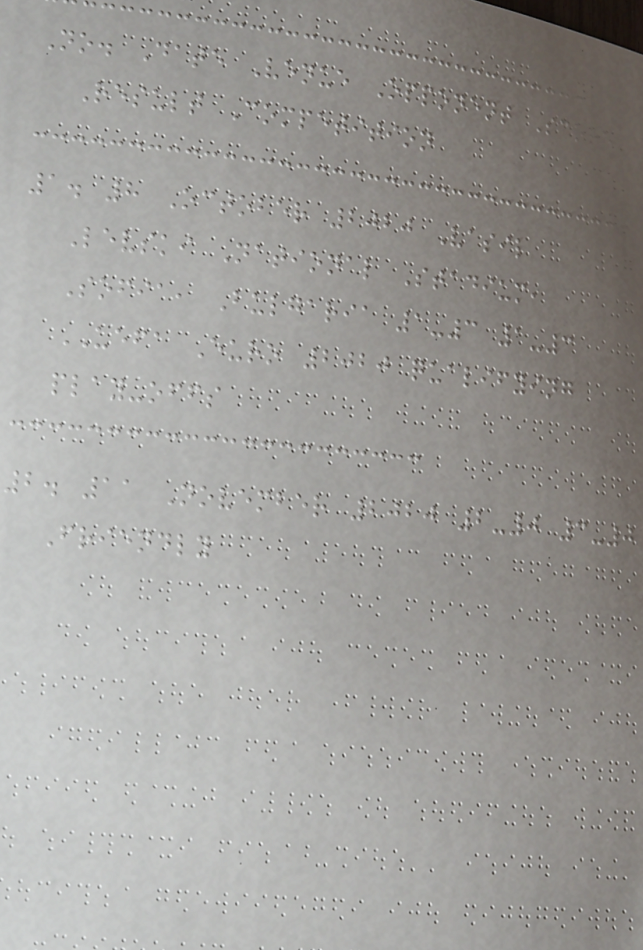No. Date Venue Opponent Score
Result Competition
1. 8 October 2020 Vasil
Levski National Stadium,
Sofia, Bulgaria 1-3 1-3
UEFA Euro 2020 qualifying
play-offs
2. 11 November 2020 2-0 3-0
Friendly
